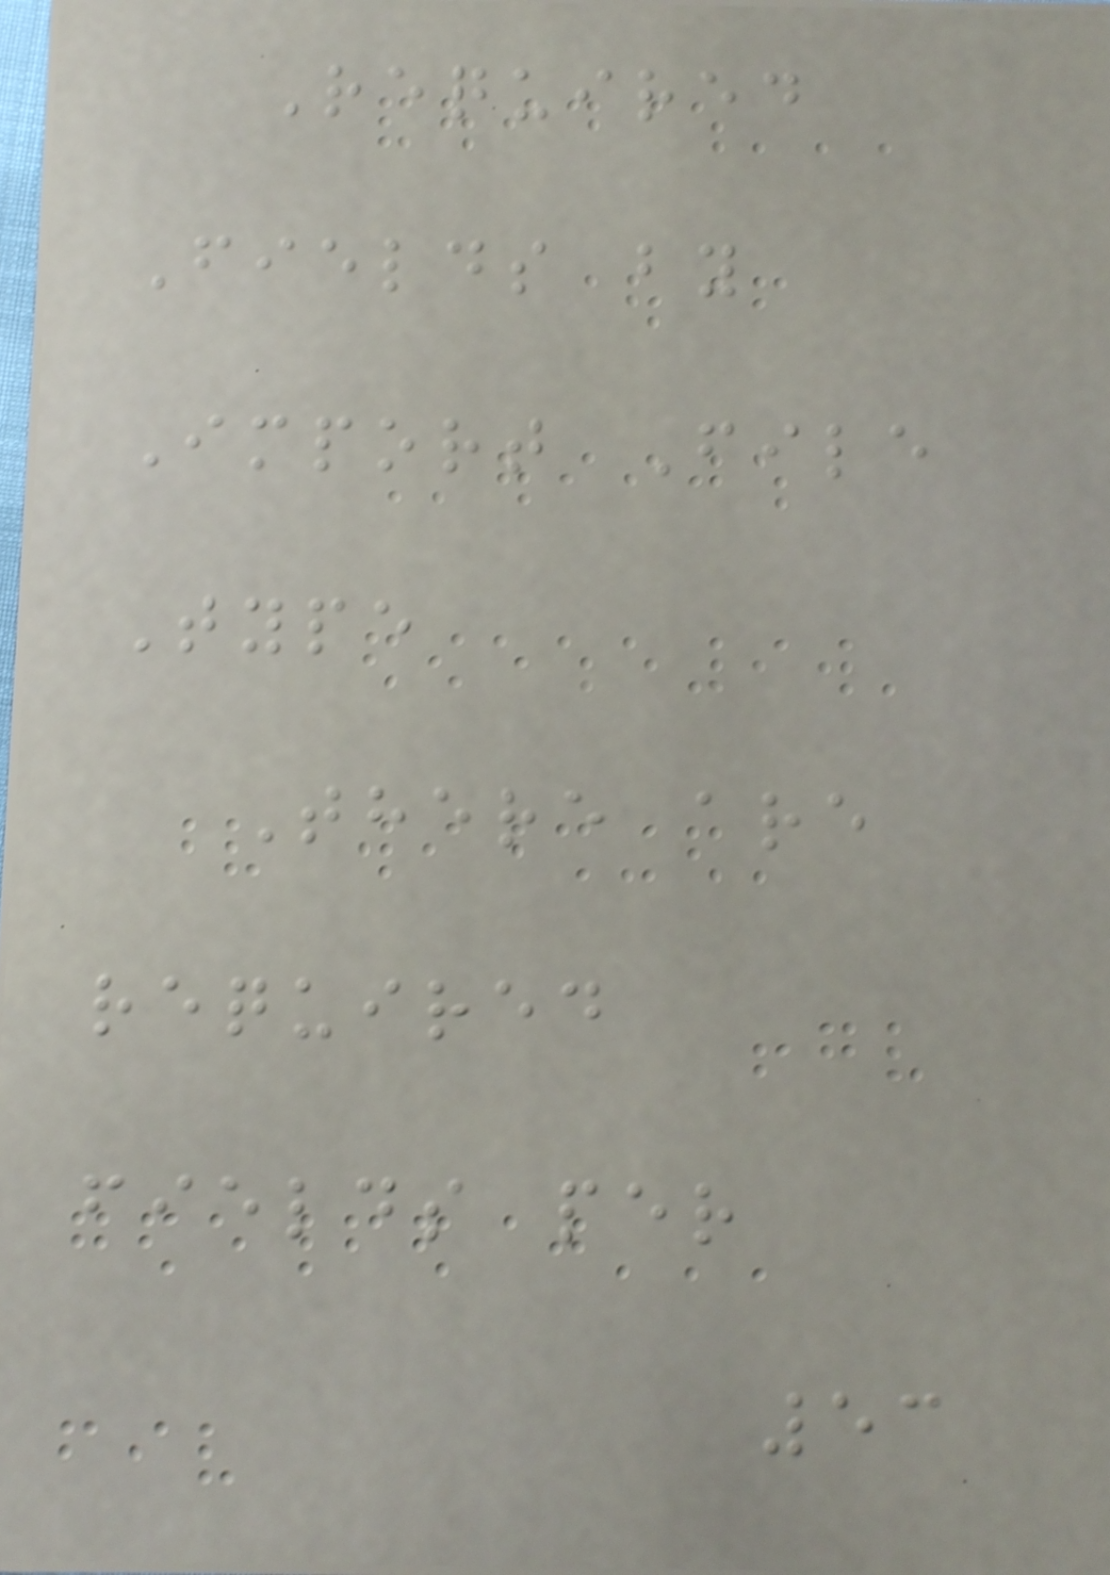Required
Fields by
Import File
Type
There are
required
fields per
53
